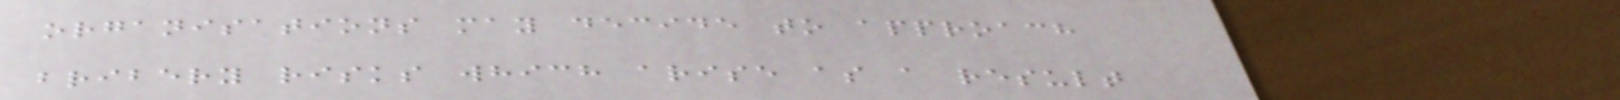organisations may decide to approach
bribery risks which arise as a result
